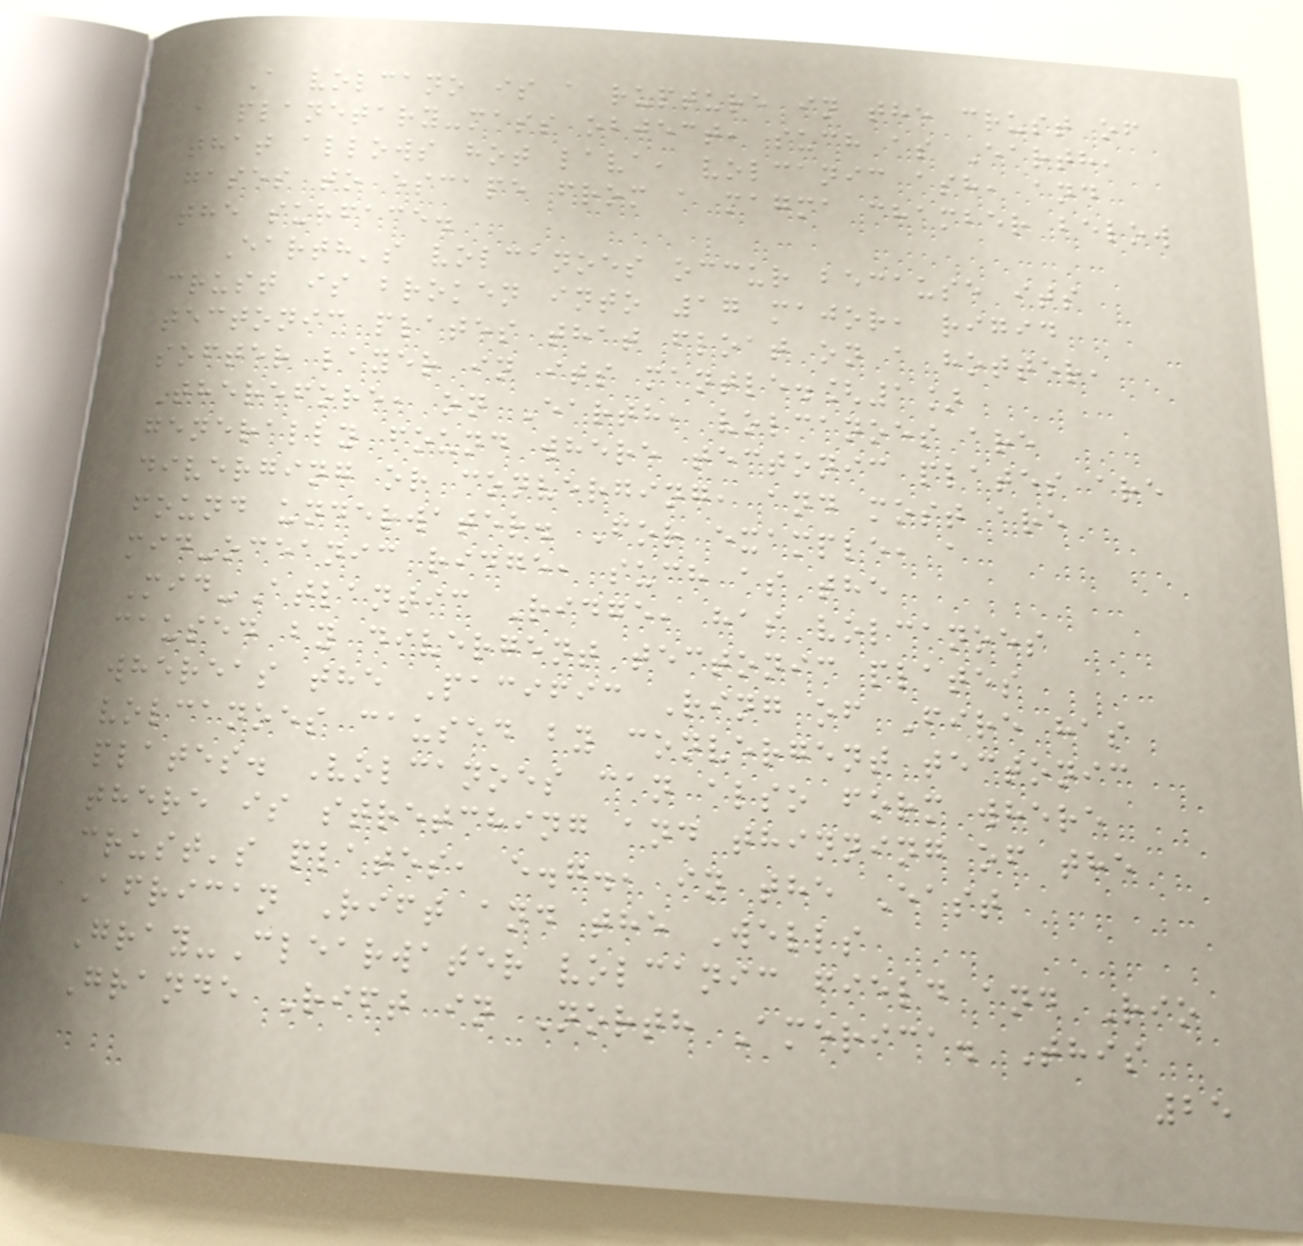A volcano is a rupture in the crust of
a planetary-mass object, such as Earth,
that allows hot lava, volcanic ash, and
gases to escape from a magma chamber below
the surface.
Earth's volcanoes occur because its
crust is broken into 17 major, rigid
tectonic plates that float on a hotter,
softer layer in its mantle.[1]
Therefore, on Earth, volcanoes are
generally found where tectonic plates are
diverging or converging, and most are
found underwater. For example, a
mid-oceanic ridge, such as the
Mid-Atlantic Ridge, has volcanoes
caused by divergent tectonic plates
whereas the Pacific Ring of Fire has
volcanoes caused by convergent tectonic
plates. Volcanoes can also form where
there is stretching and thinning of the
crust's plates, e.g., in the East
African Rift and the Wells
Gray-Clearwater volcanic field and Rio
Grande Rift in North America. This
25
